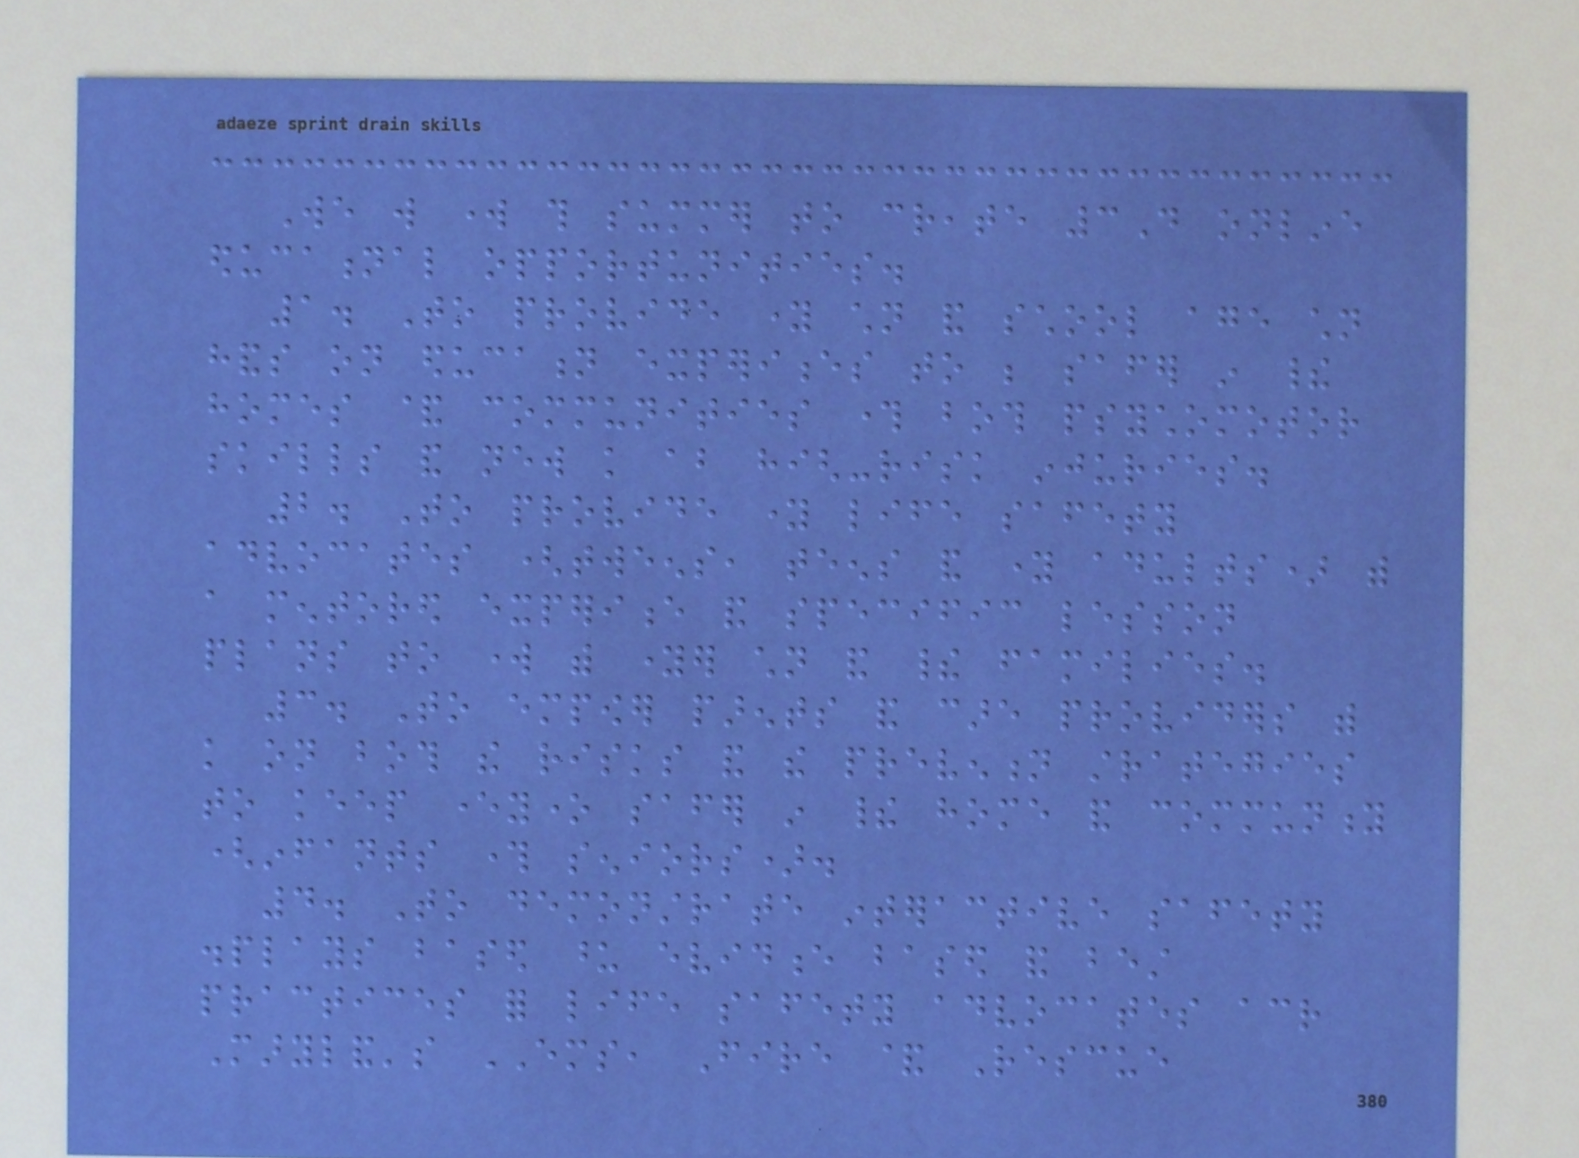We will work this summer to create 3D online
educational opportunities.
1. To provide young children and school age children
hands on education experiences to be safer in their
homes & communities through both psychomotor
skills and new knowledge about high-risk injuries.
2. To provide young life safety
advocates (tweens, teens and young adults) with
a mentored experience and specific lesson
plans to work with younger children and their families.
3. To empower parents and care providers with
knowledge on both the risks and the prevention strategies
to keep everyone safer in their home and community
(infants through seniors).
4. To demonstrate interactive safety
displays based upon evidence based and best
practices for life safety advocates across
Maryland's EMS, Fire & Rescue
